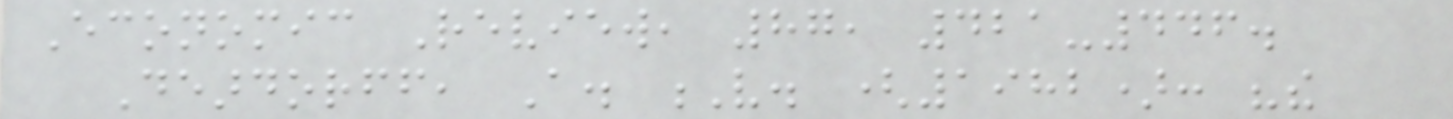Economic Review, 87, 421-446.
Deardorff, A. V. (1982): "the
